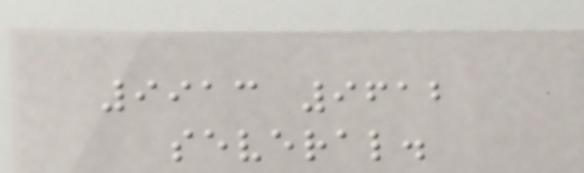9913 9612
several.
